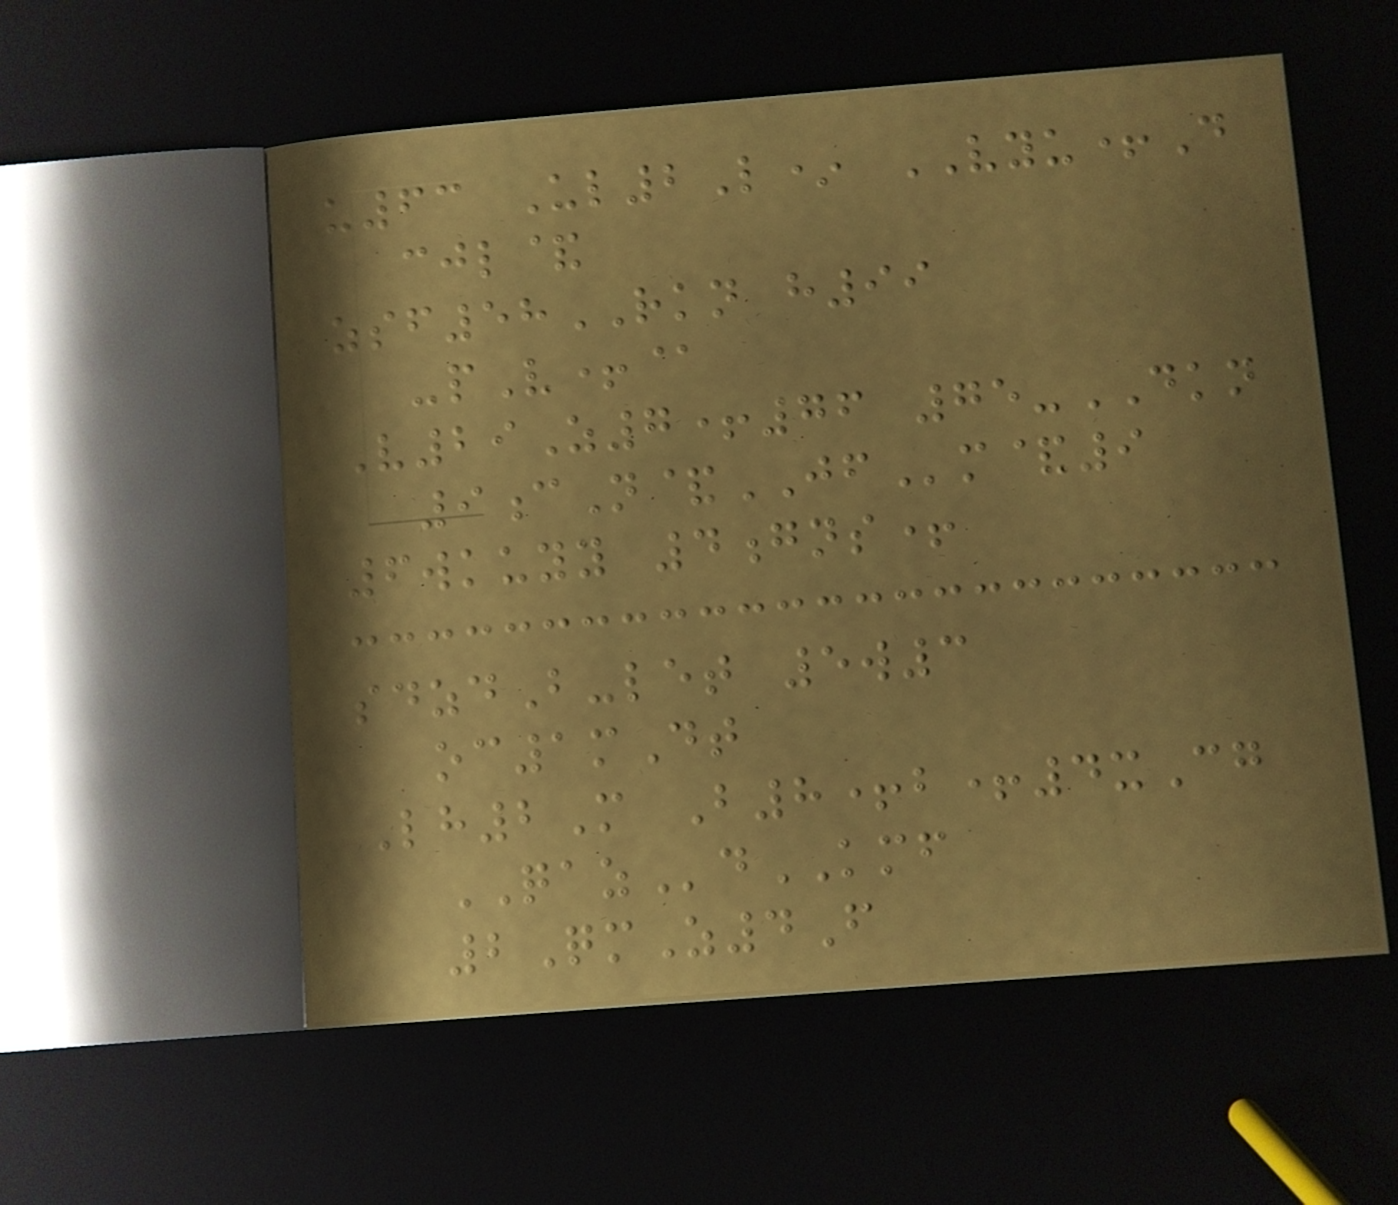u63 Ul2L* VYU+D
cjl&
zsf58RKN h99
-pV+@
V29Z7+76 75-DKN
9cN&JFm&9
6wkuyy 4gns+
sdzdB-let 5w3
oc1mDt
Lh2M B8+b+4xCg
QAZdKMF
2QmZ4F
